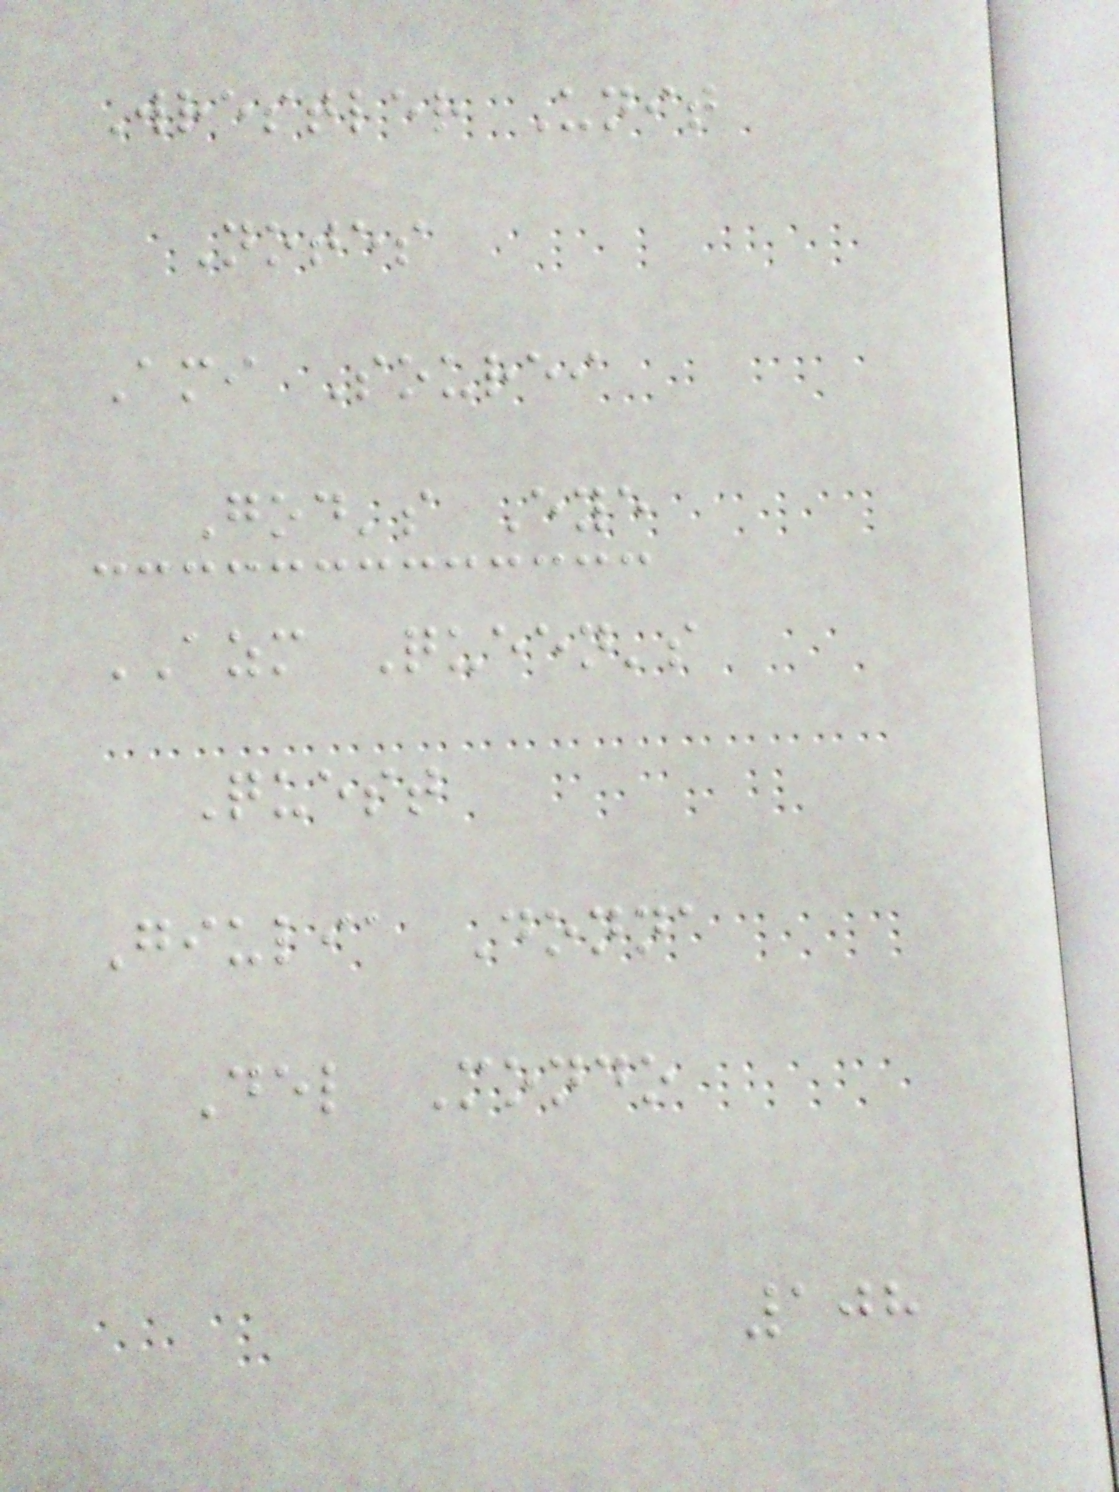Wrestler Unit
Notes
Ami Sourei
God's Eye
AZM Queen's
Quest
Giulia Donna
Del Mondo
108
